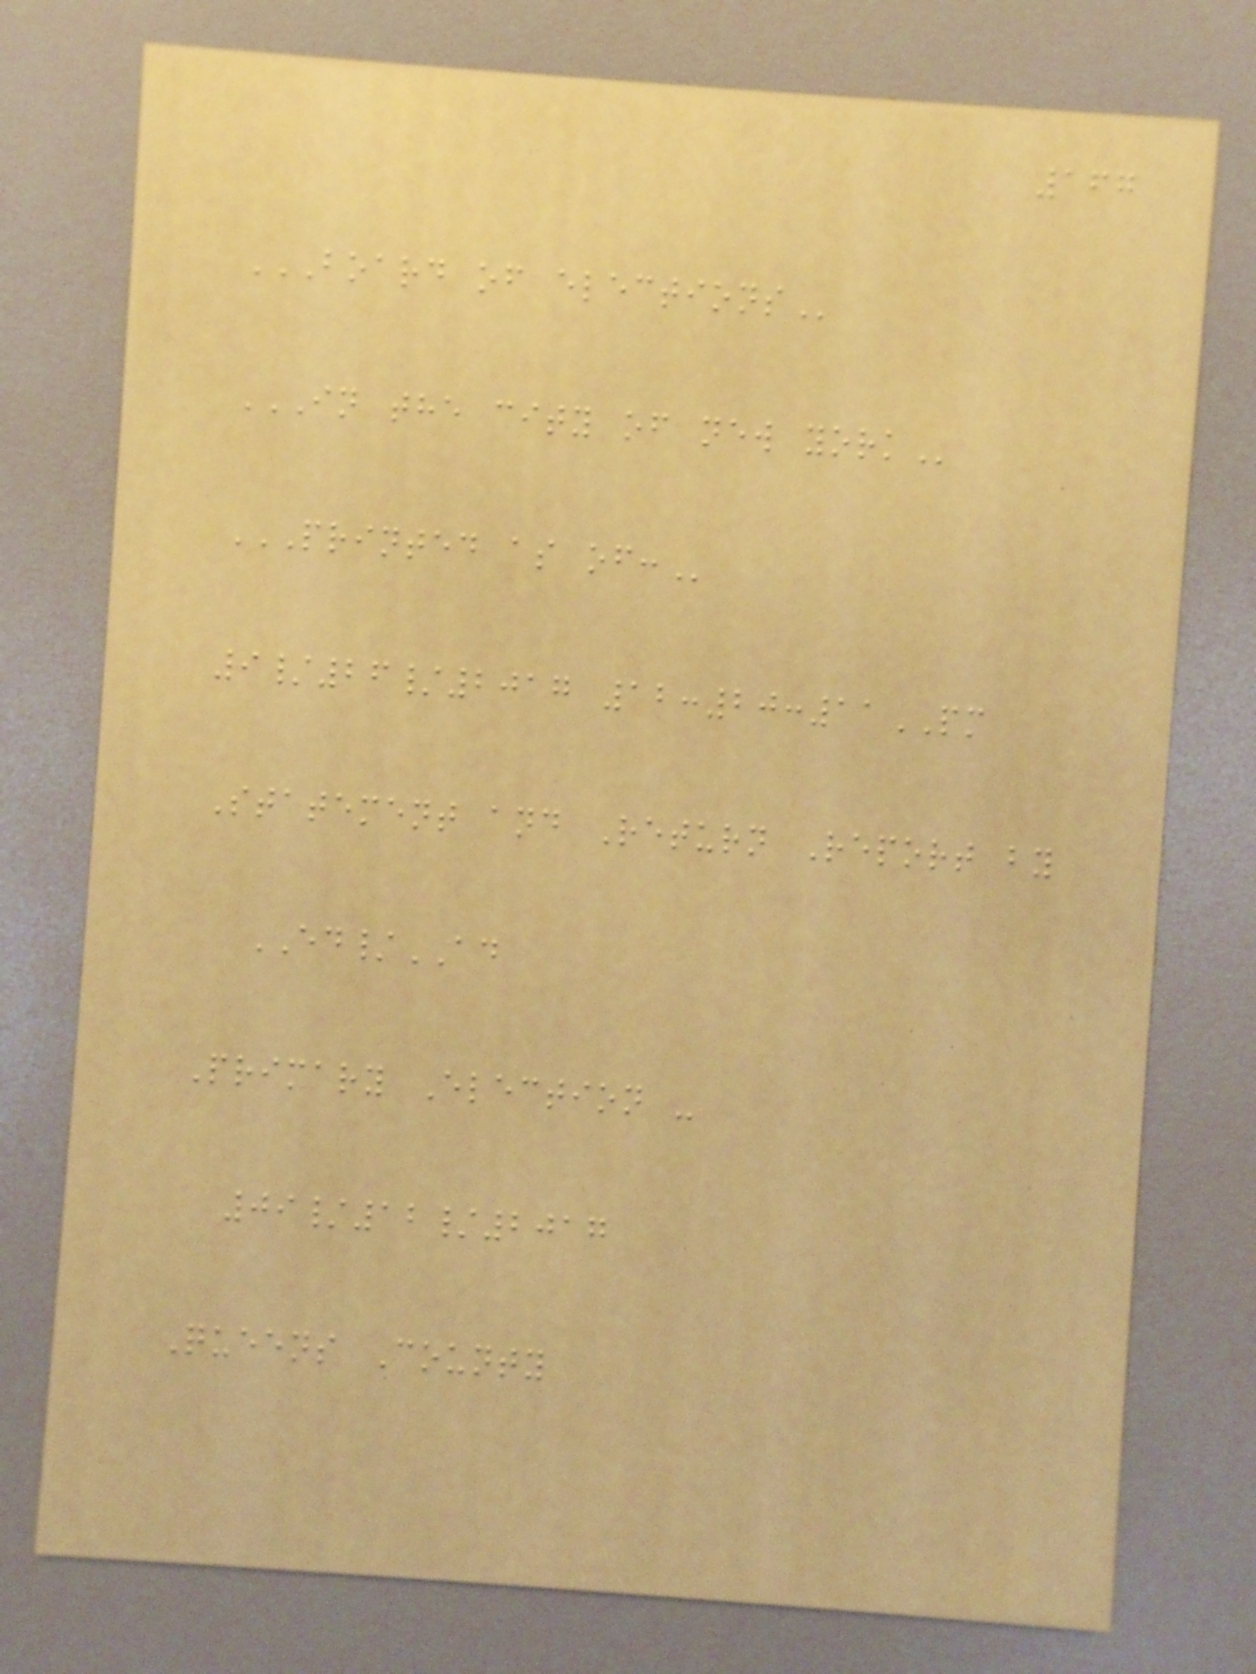167
BOARD OF ELECTIONS
IN THE CITY OF NEW YORK
PRINTED AS OF:
9/26/2017 12:20:11PM
Statement and Return Report by
ED/AD
Primary Election -
09/12/2017
Queens County
